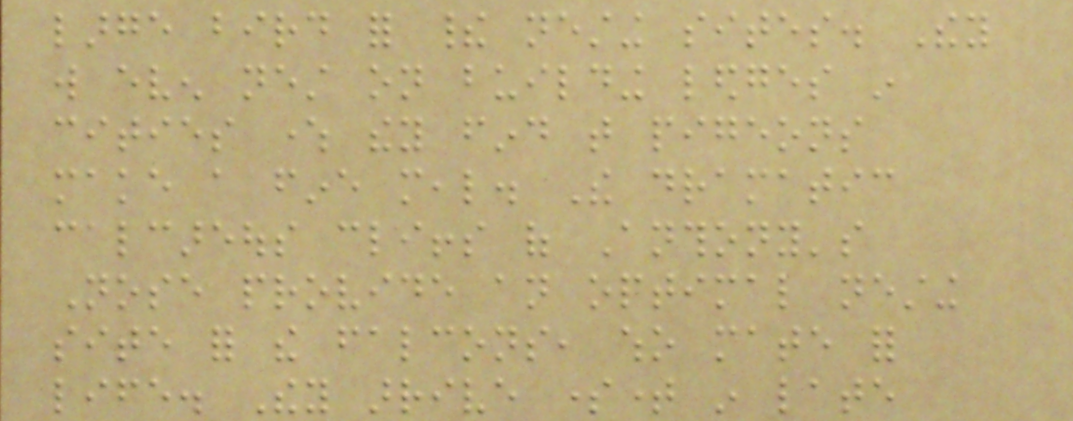large bird for their nesting sites. They
will even nest on building ledges in
cities where they find that pigeons
make a fine meal. The dramatic
calcareous cliffs of Anthony's
Nose provide an optimal nesting
site for the falcons, who mate for
life. They arrive sometime in late
